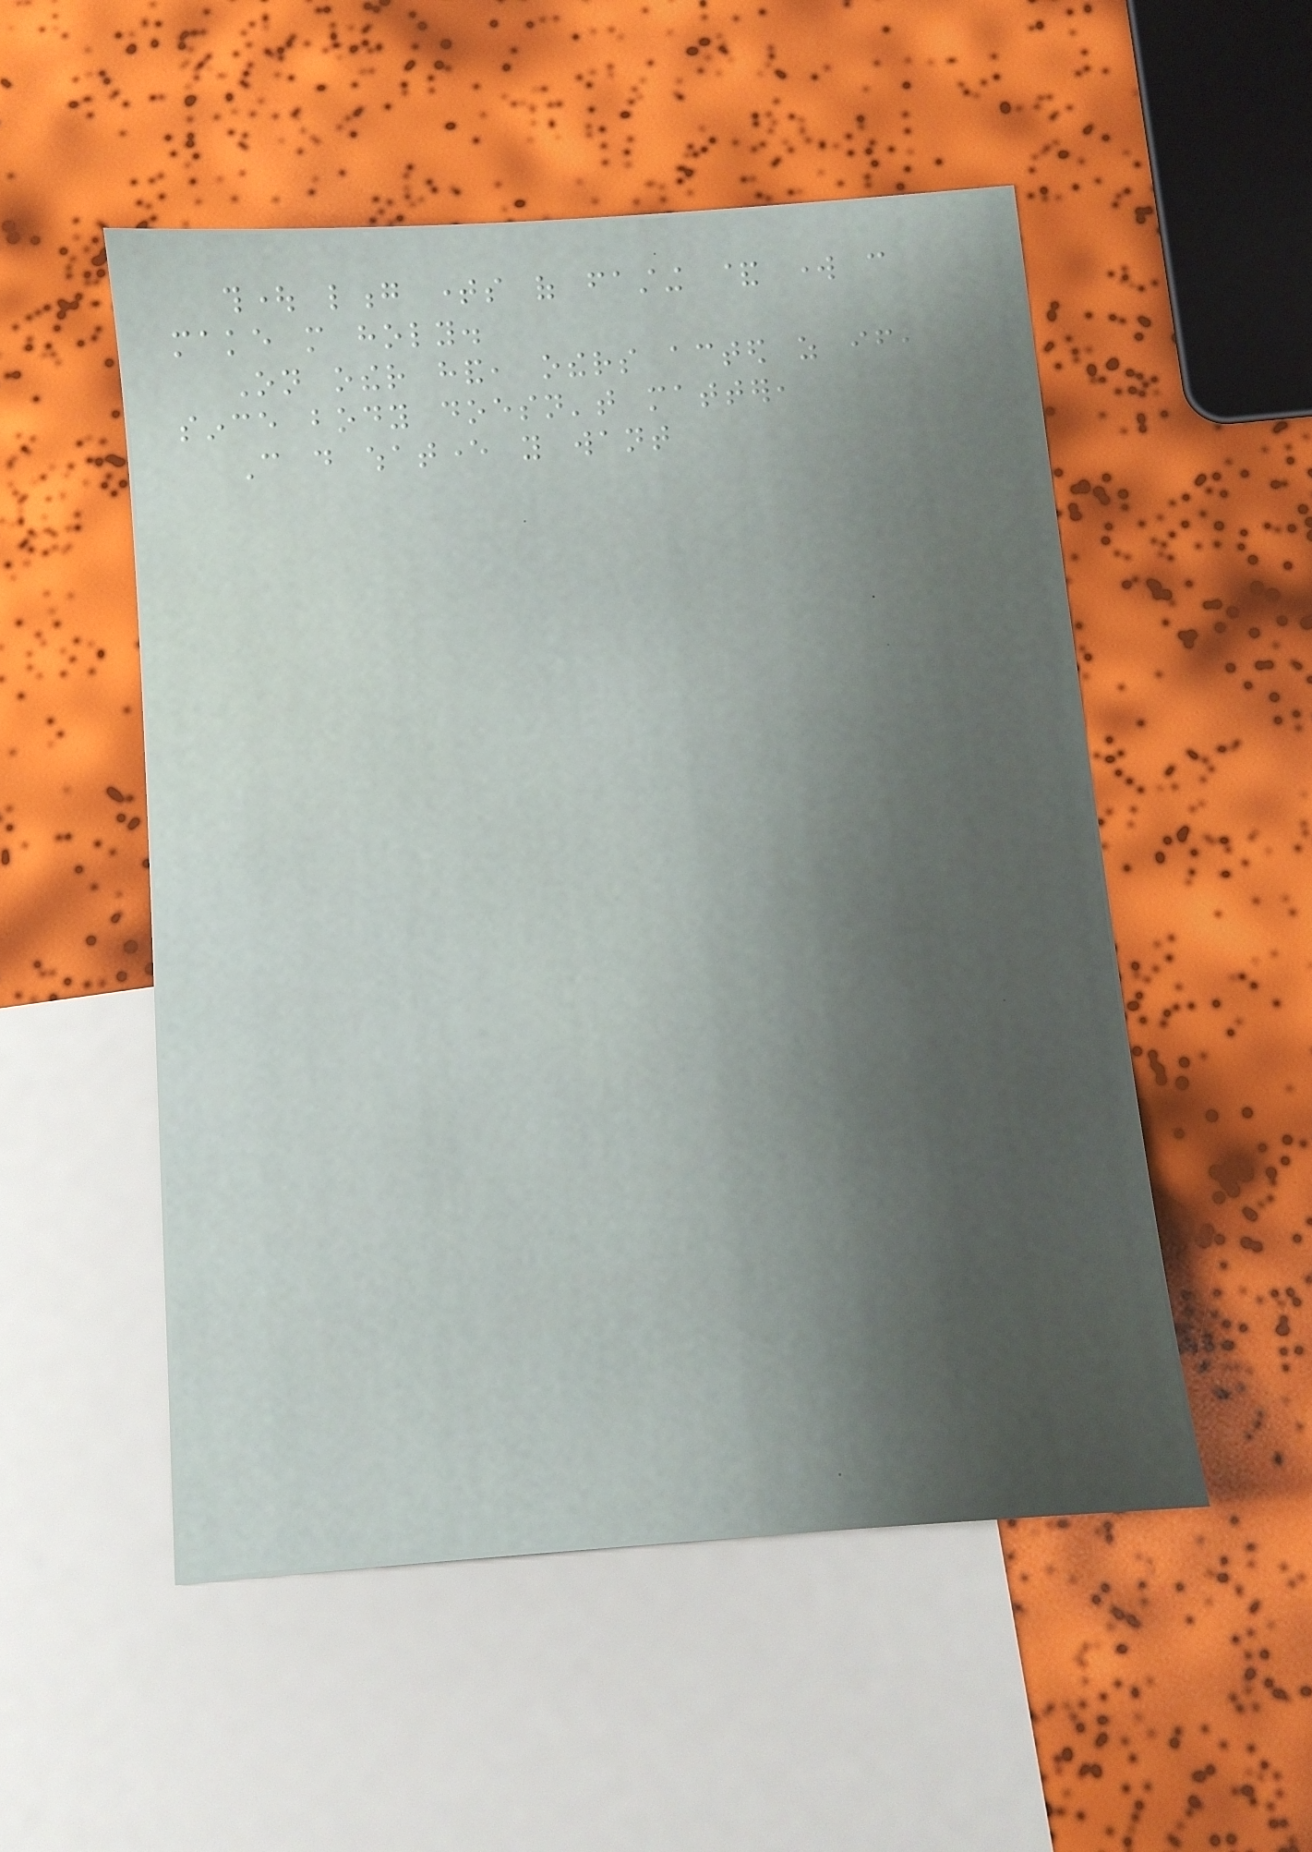thought long times of fasting & work can
make more holy.
On other hand, others acted as if,
since body doesn't matter,
Can do whatever you want
